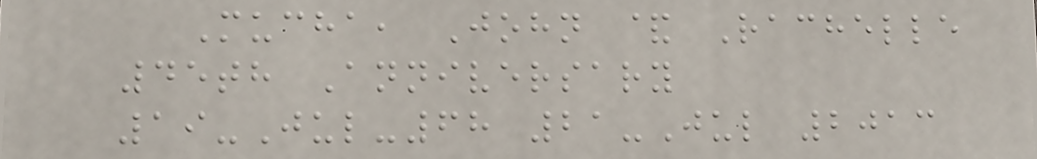Mucha, John & Rachelle
45th Anniversary
19-Jul-68 21-Jul 2013
